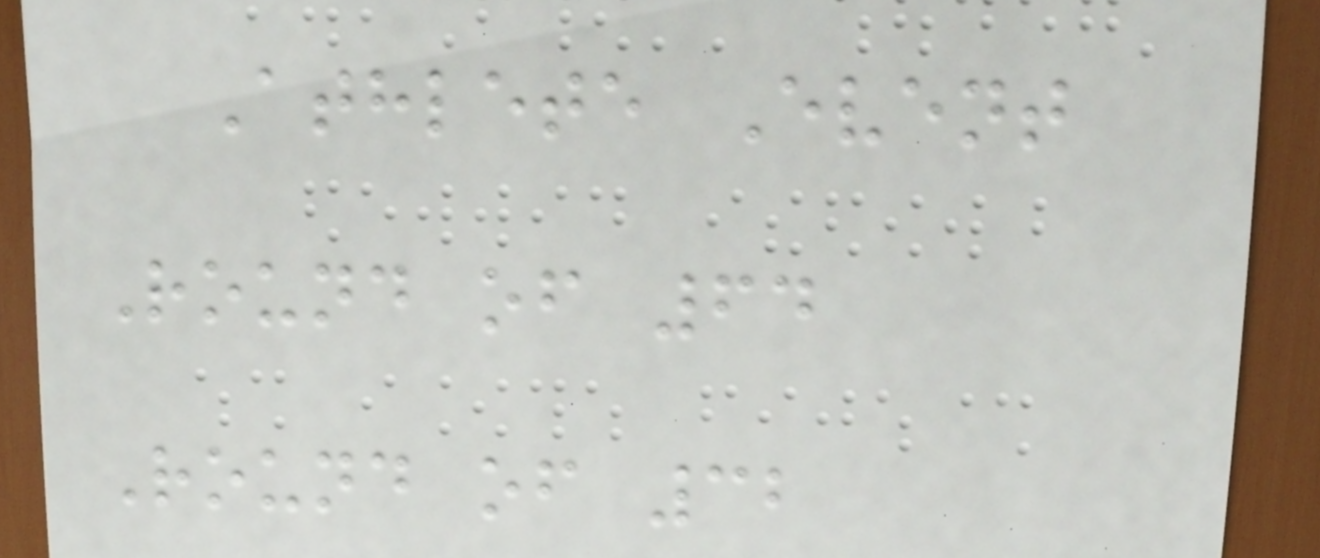Athlete Event
Round of 64
Round of 32
